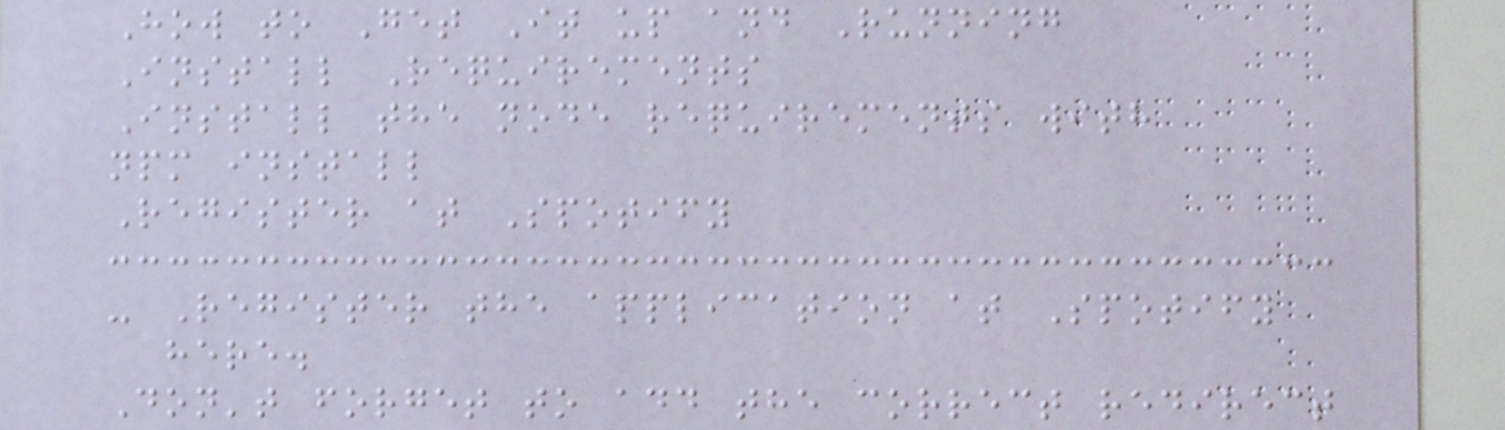How to Get It up and Running
Install Requirements
Install the node requirements with
npm install
Register at Spotify
- Register the application at Spotify
here.
Don't forget to add the correct redirect
